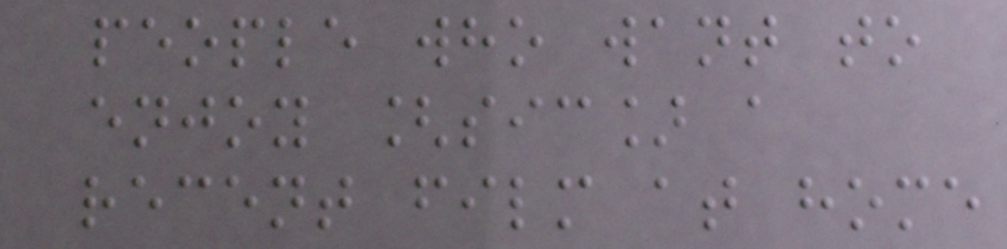people who want to
enjoy [sic] a
recent film at home
